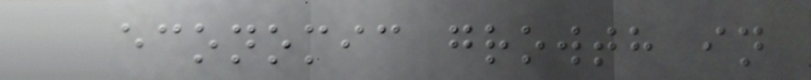economic growth in
